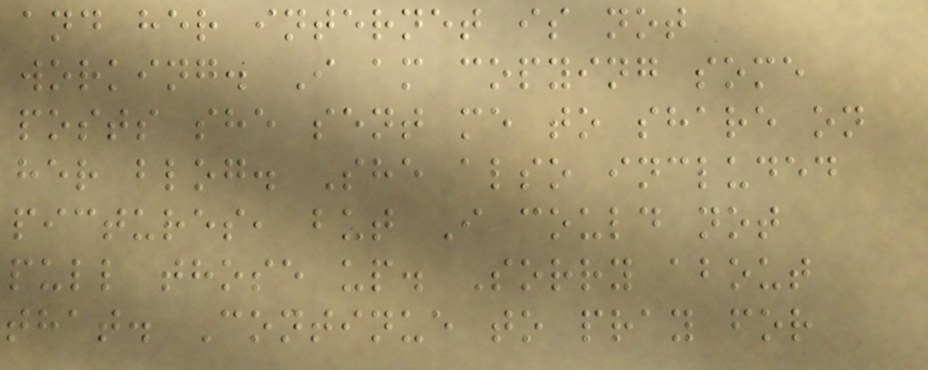and her internet is not
working. I am copying some
posts she sent me to share on
her blog. She also included
pictures, but I could not
pull those up. Sorry about
that. Continue to pray for
